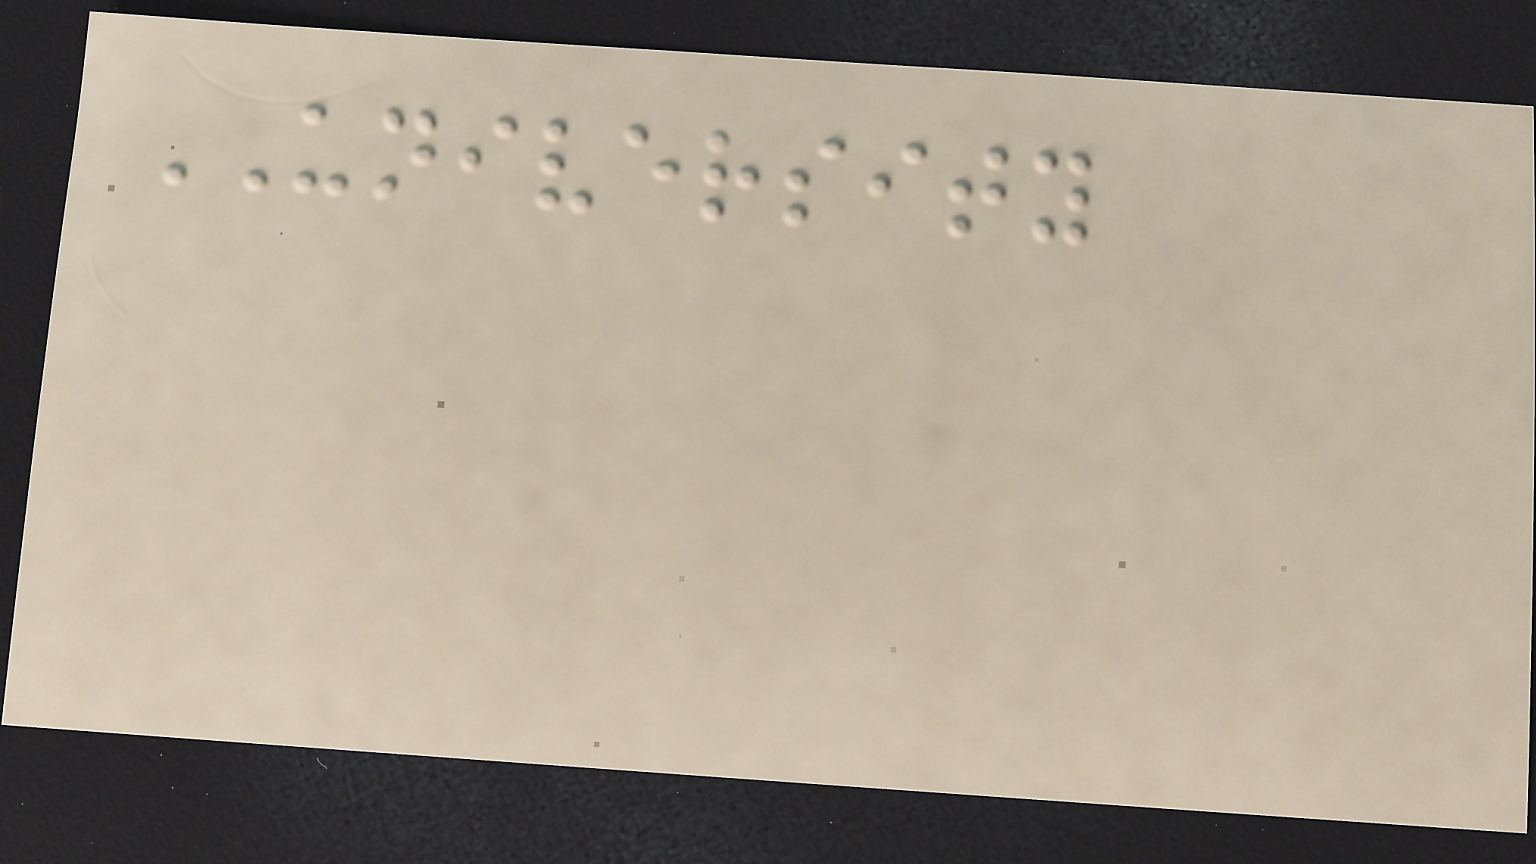UNIVERSITY
